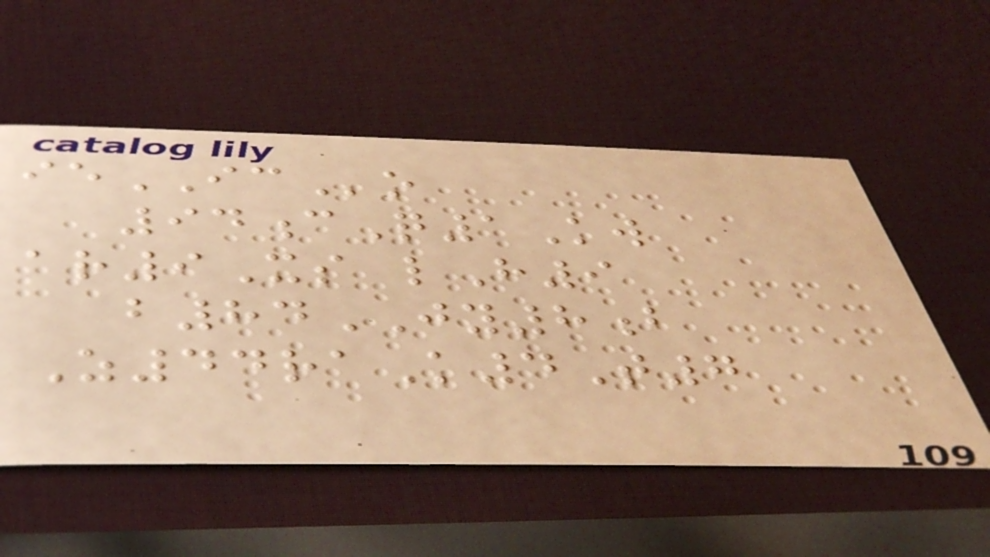ieICo
94cQ1Kw
ar9Xs lH9
b84JY8b
Z44raK4T7
